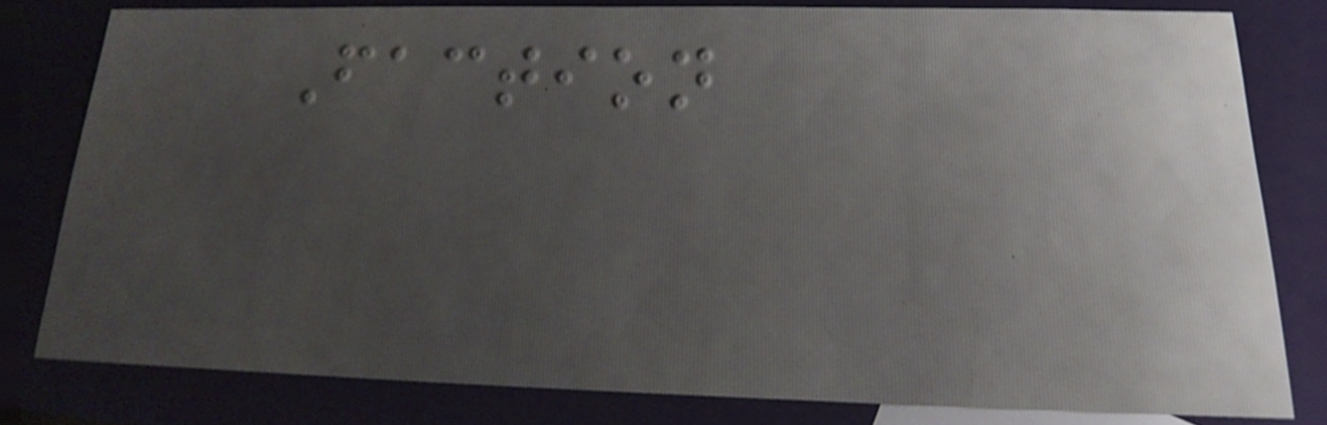Faction
